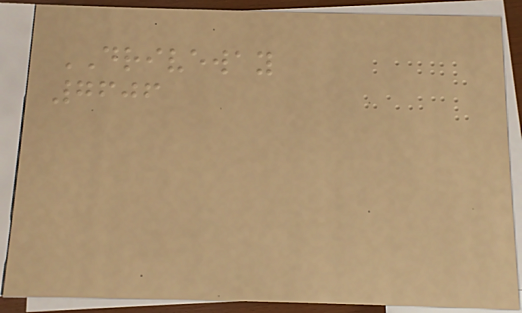DRIVEWAY
7606
